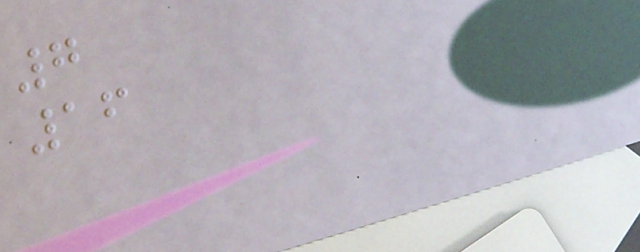7
16
